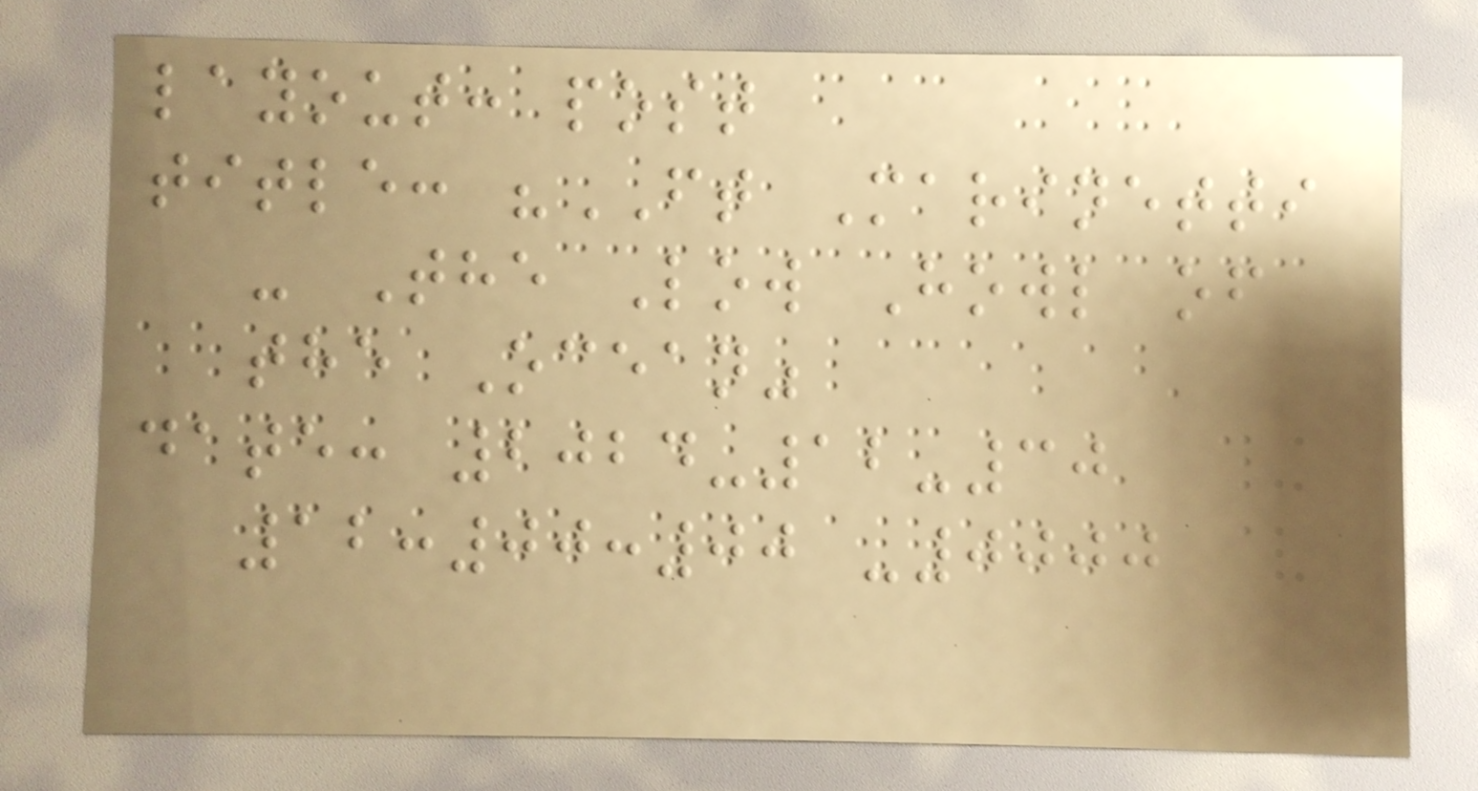layout: post
title: "FT Marinetti
- The Low Howl of
the Ocean"
date: 2024-12-30
12:00:00 -0000
